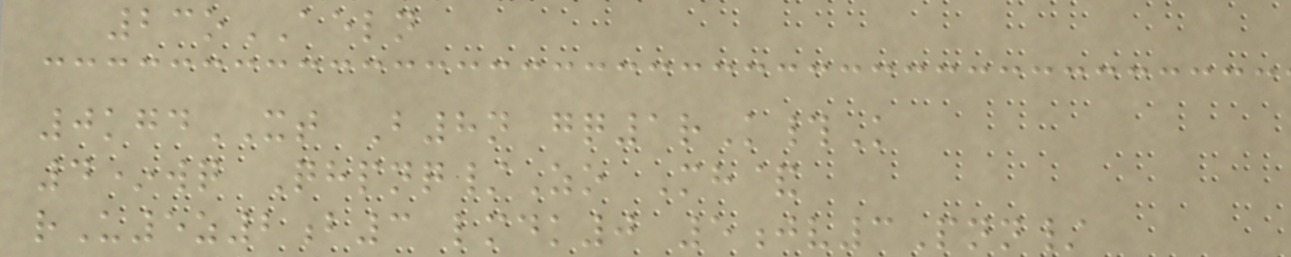23oAELN
0kgdXT B8n gq1rK#K
4*wq Qhpnq/Zo Mh&
rU5z2b3 lmdk0 5jv3Pnn/
